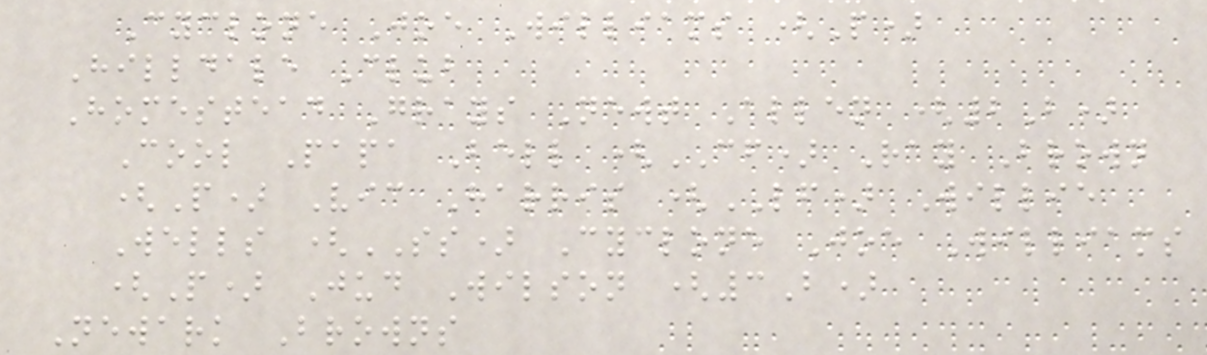Cyclone Joe Williams (P)
Hilldale Club
Homestead Grays Newt Allen (2B)
Cool Papa Bell (CF) Ray Brown
(P) Vic Harris (LF) Willie
Wells (SS) Cyclone Joe Williams
(P) Jud Wilson (3B)
Newark Browns
